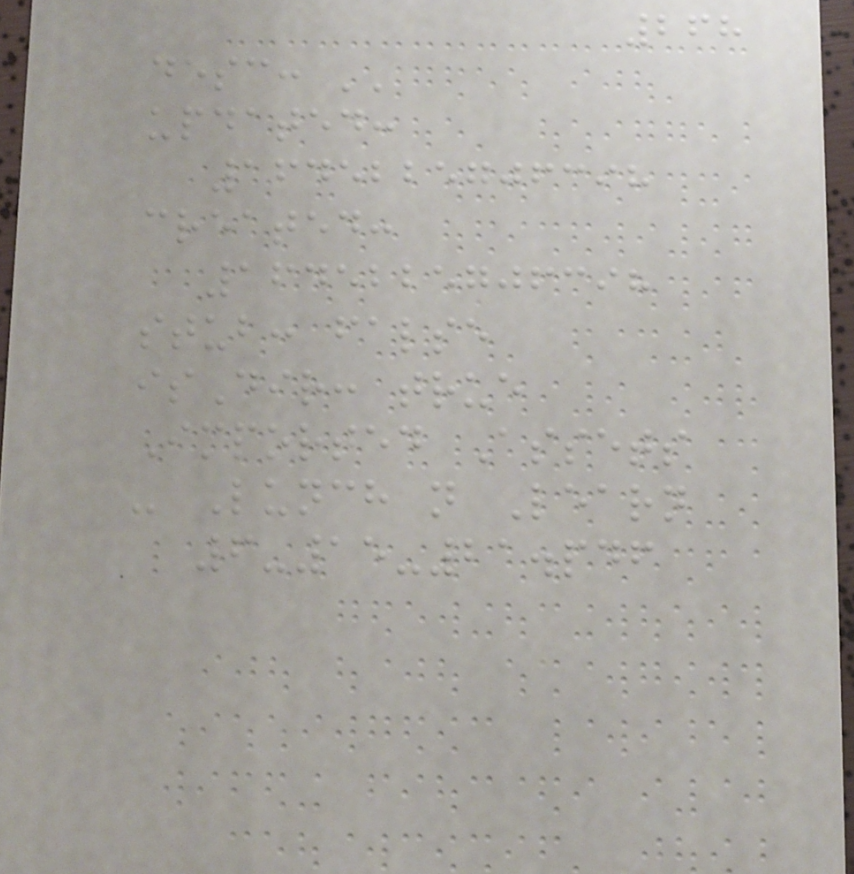268
desc: ''
updated:
1645225706398
created:
1645225706398
stub: false
isDir: true
Imported Assets
- Lunch n Learn
6-15-21.pdf
